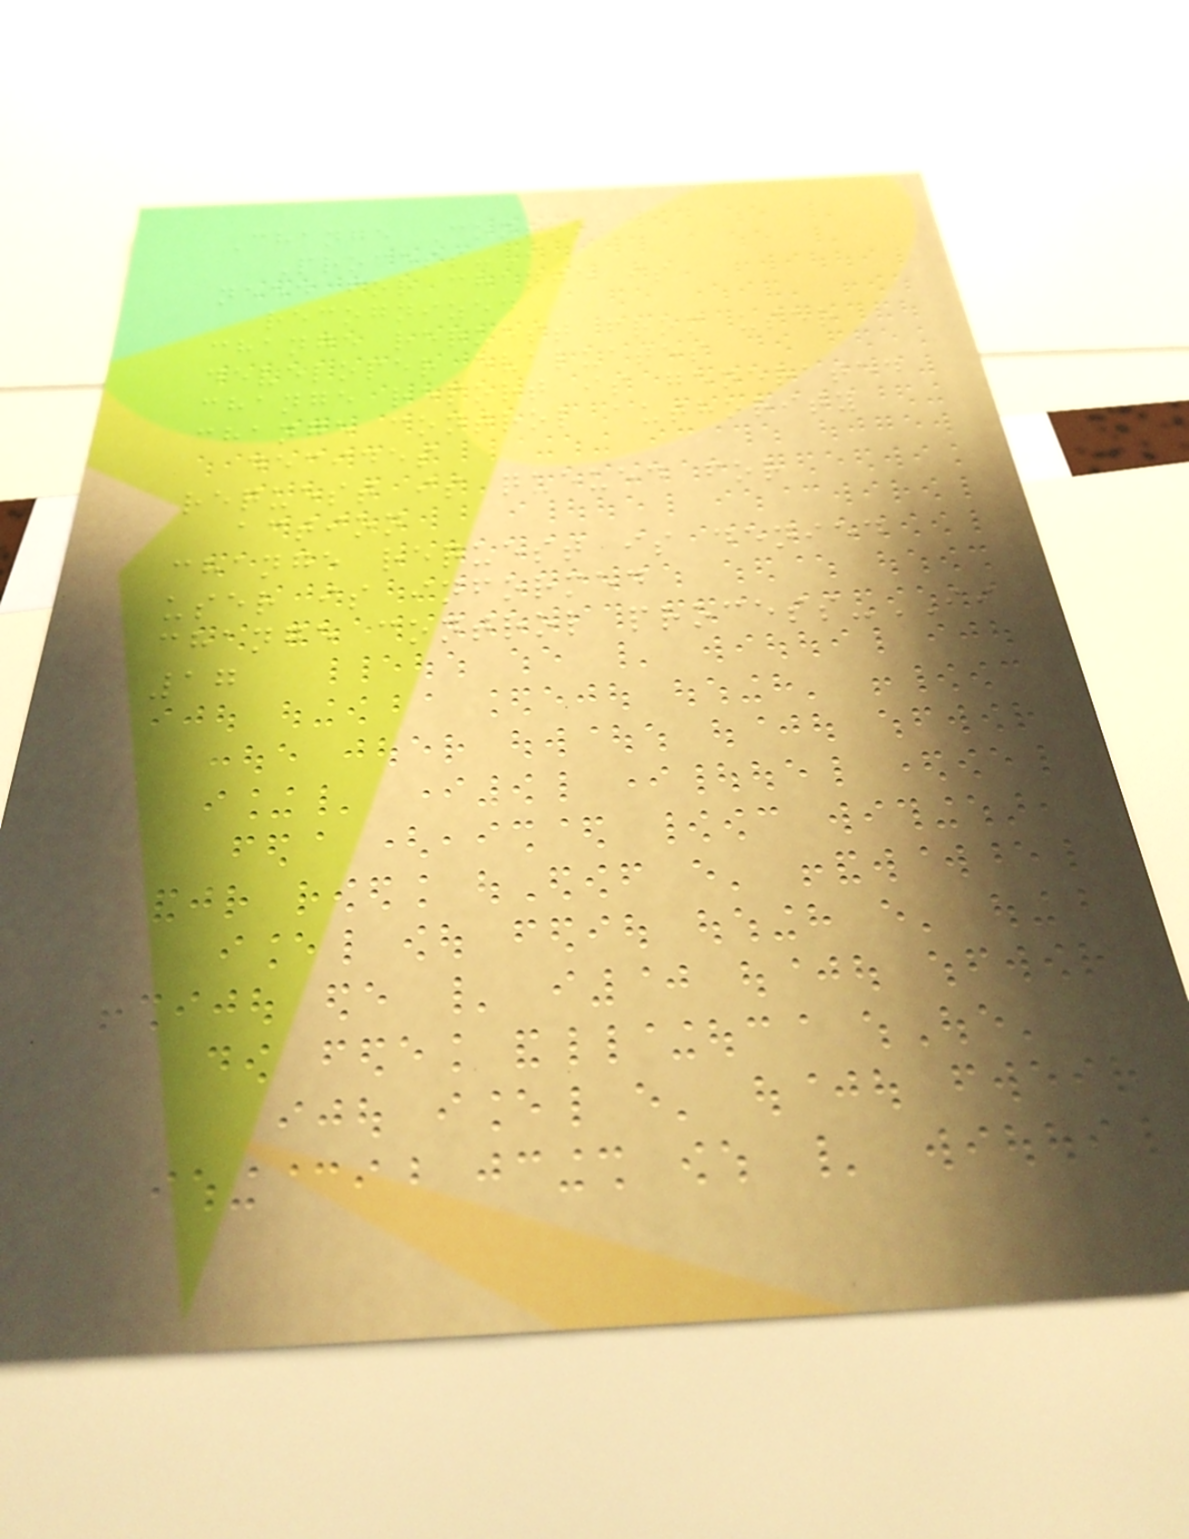Change Control
Process-I
need for change is
recognized
change request from user
developer evaluates
change report is generated
change control authority
decides
request is queued for
action
change request is denied
user is informed
change control process-II
17
